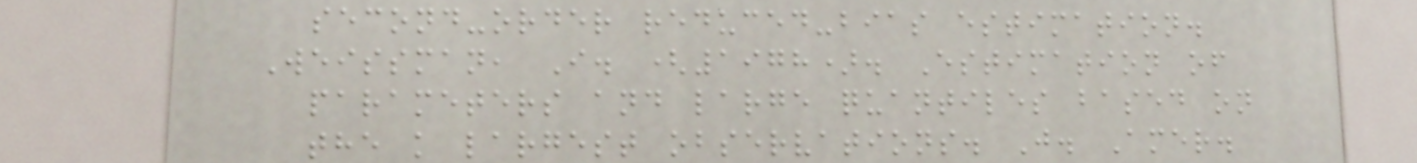second-order reduced-bias estimation.
Weissman, I. (1978). Estimation of
parameters and large quantiles based on
the k largest observations. J. Amer.
